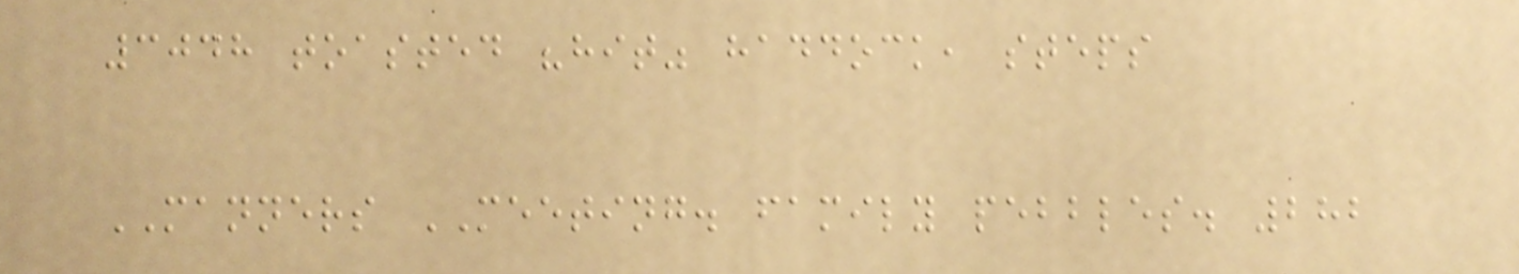3048 toasted "hit" haddock, steps
MANNERS MEETING. family pebbles. 282
